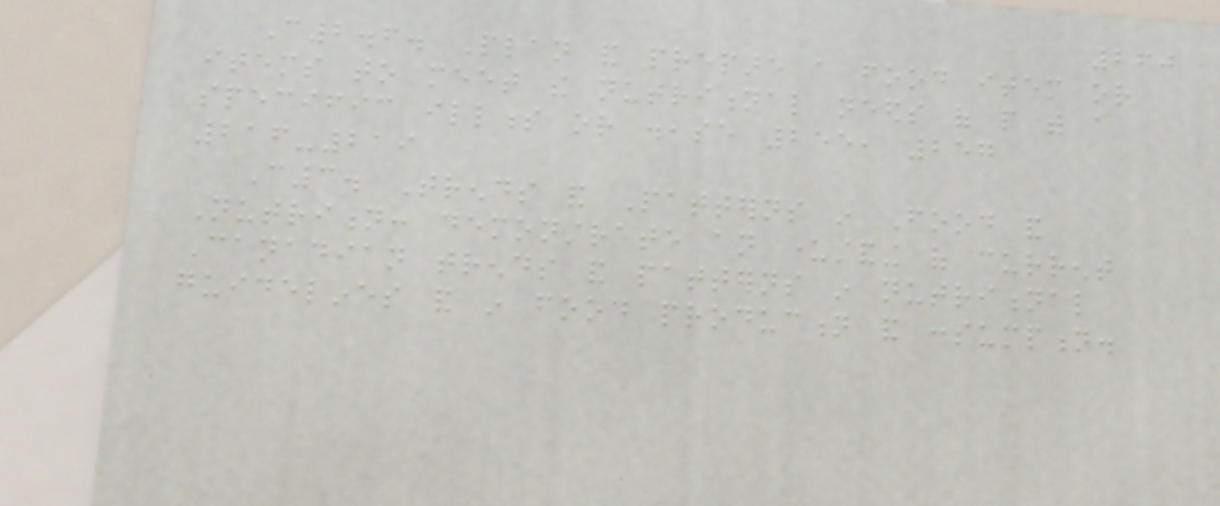260
C2.6. Plan and prepare a food item or
items to meet the nutritional needs of people with a
specific illness or disease 255, 257
216-219
C3. Trends and Patterns in Food and
Nutrition: demonstrate an understanding of current
Canadian trends and patterns in nutritional
guidelines and in food production and consumption.
